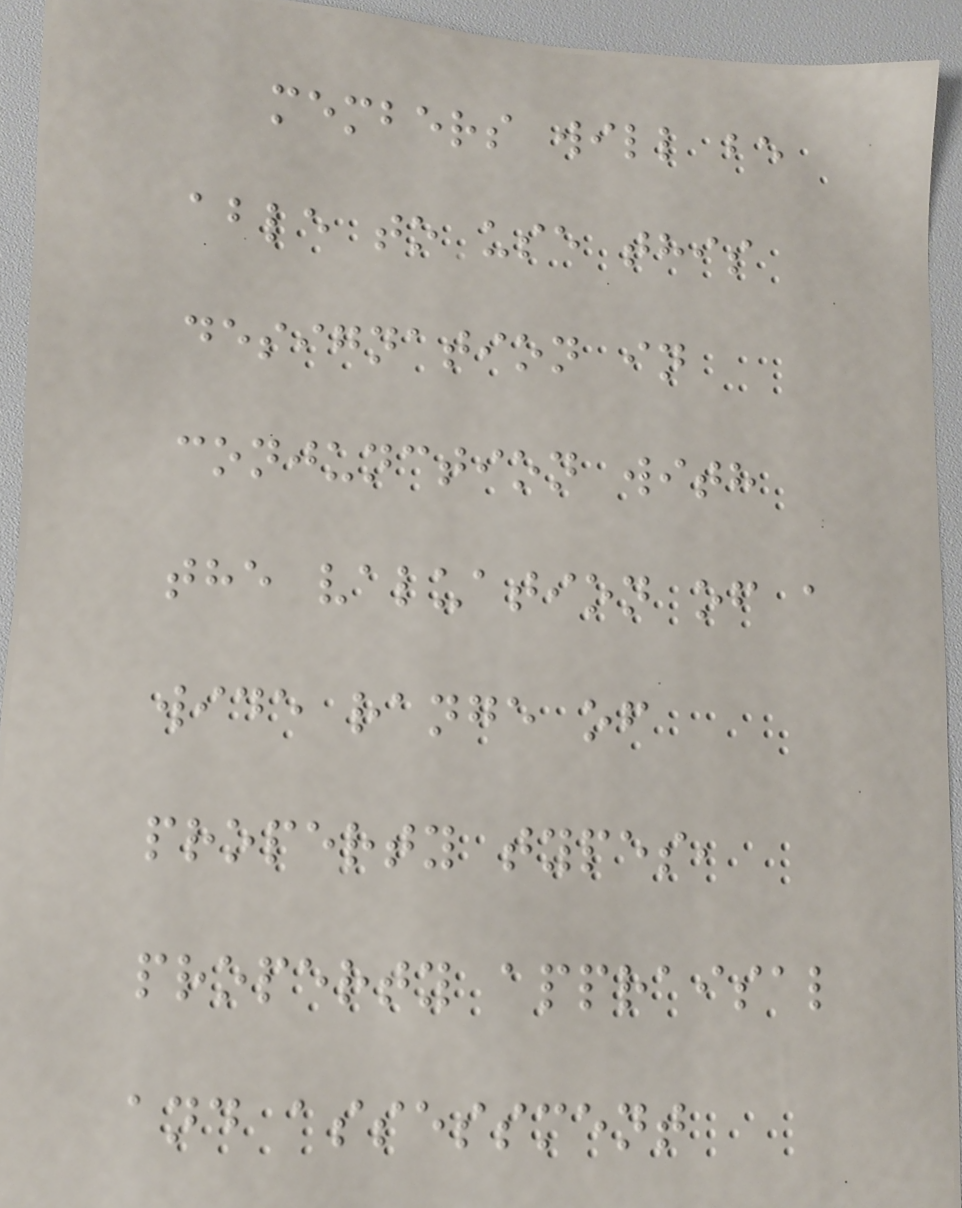members will be
able to use this
designation in
conjunction with
the valuation of a
wide range of
property types,
property appraisal
and assessment
